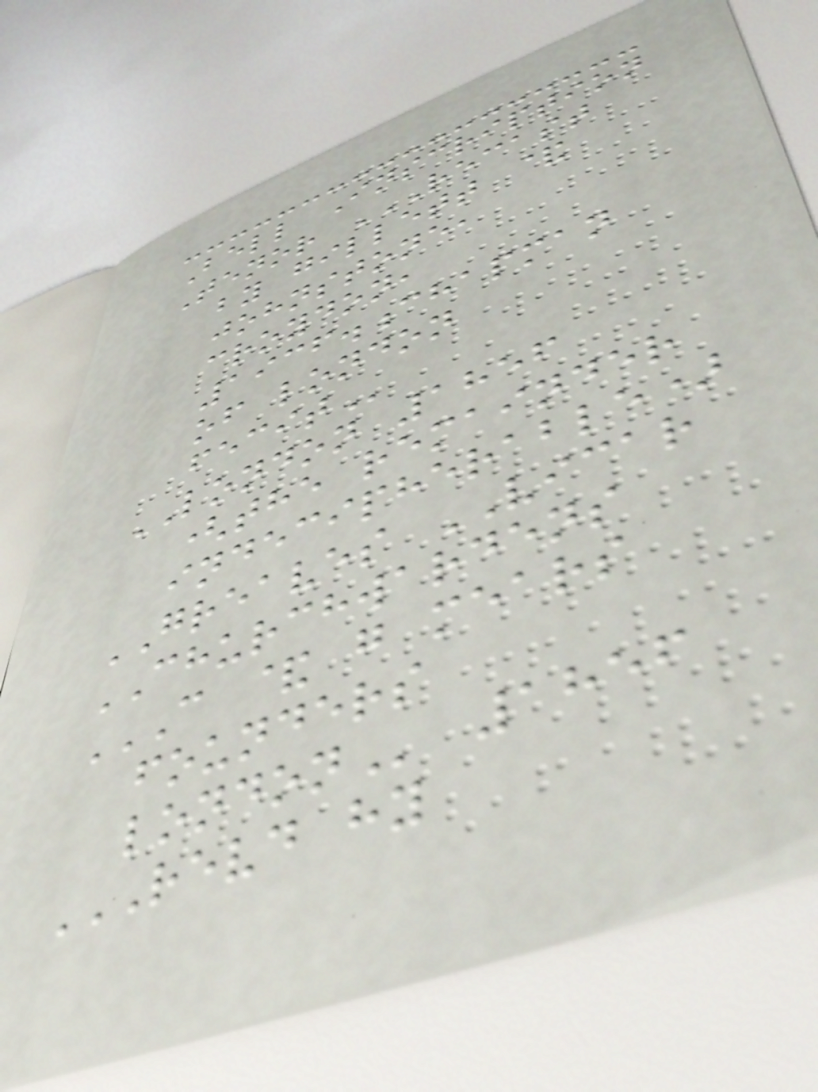Bell Inscription
Tenor RECAST
BY GILLETT &
JOHNSTONE,
CROYDON,
1936.CHAPMAN
OF LONDON
FECIT
LONDON 1856
(the remainder
indecipherable)
GREAVES VICAR
CHURCHWARDENS
C & G MEARS
FOUNDERS
LONDON 1856
REVD HY
